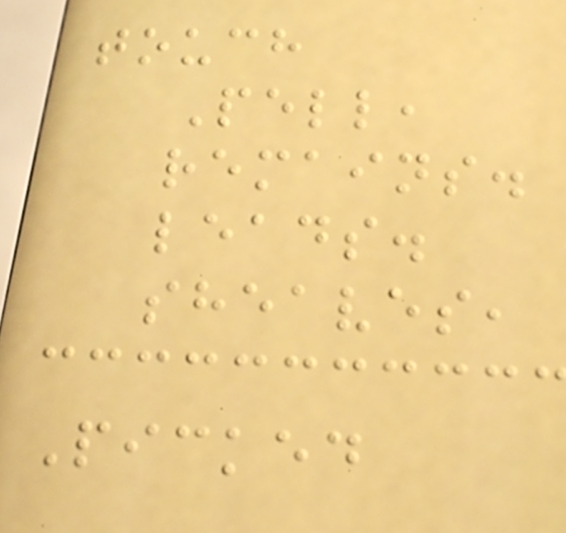touch
Pell,
remains.
leads.
sheaves,
Picked
